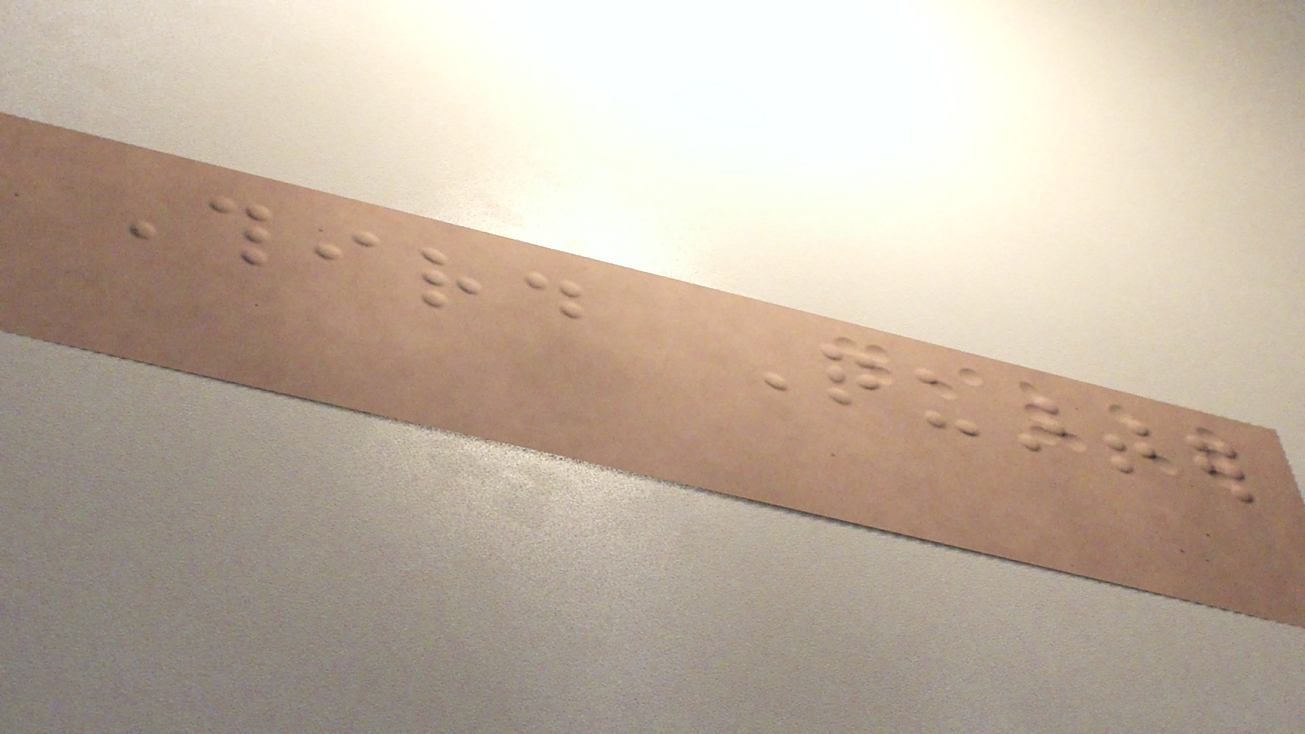Third Quarter
